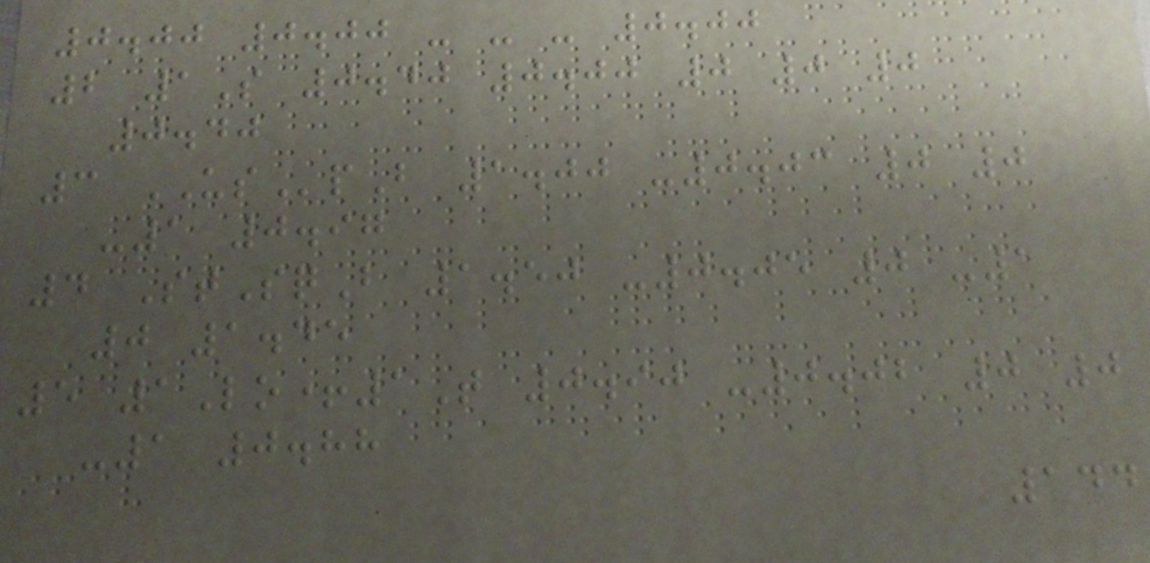0.00 0.00 - - - 0.00
2 1S 0.40 0.00 0 0 0
0.40
3 USpB 1.00 -0.03 0 0
-1 0.97
4 StSqB 1.50 -0.05 0 -1
0 1.45
5 1Lo+1T 0.90 -0.02 0 0
-1 0.88
144
